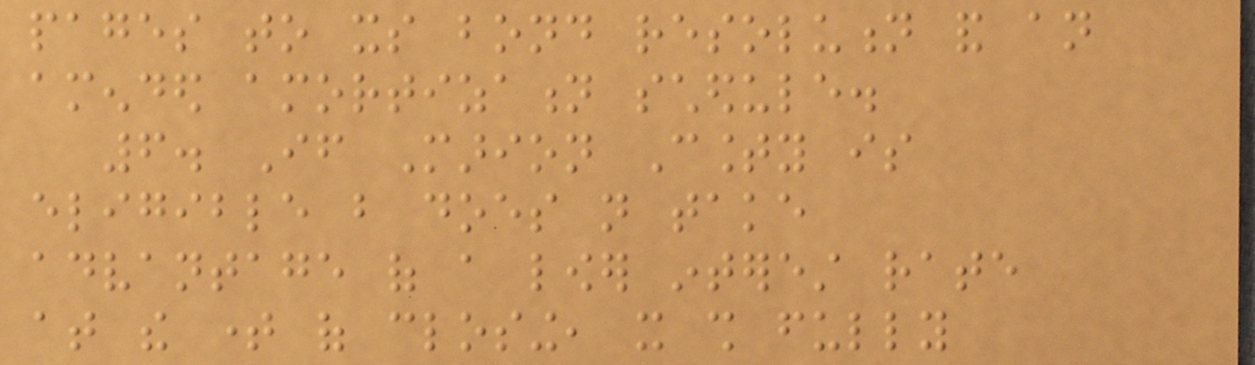pages to its bond resolution and an
amended amortization schedule.
6. If Marion County is
eligible but does not take
advantage of a lower interest rate
at the time of closing, it shall fully
